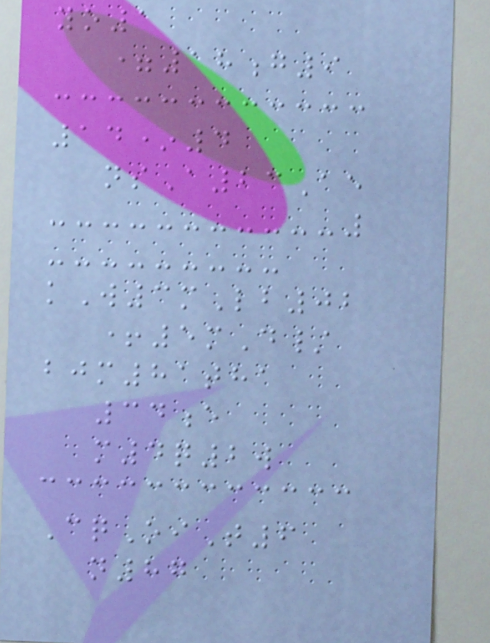yo1
=18g9
14*4
nsA23Ae
kW3mLb02
+5mD/
bjm81tha
34e
m4q2w
CqOiT6
n87
